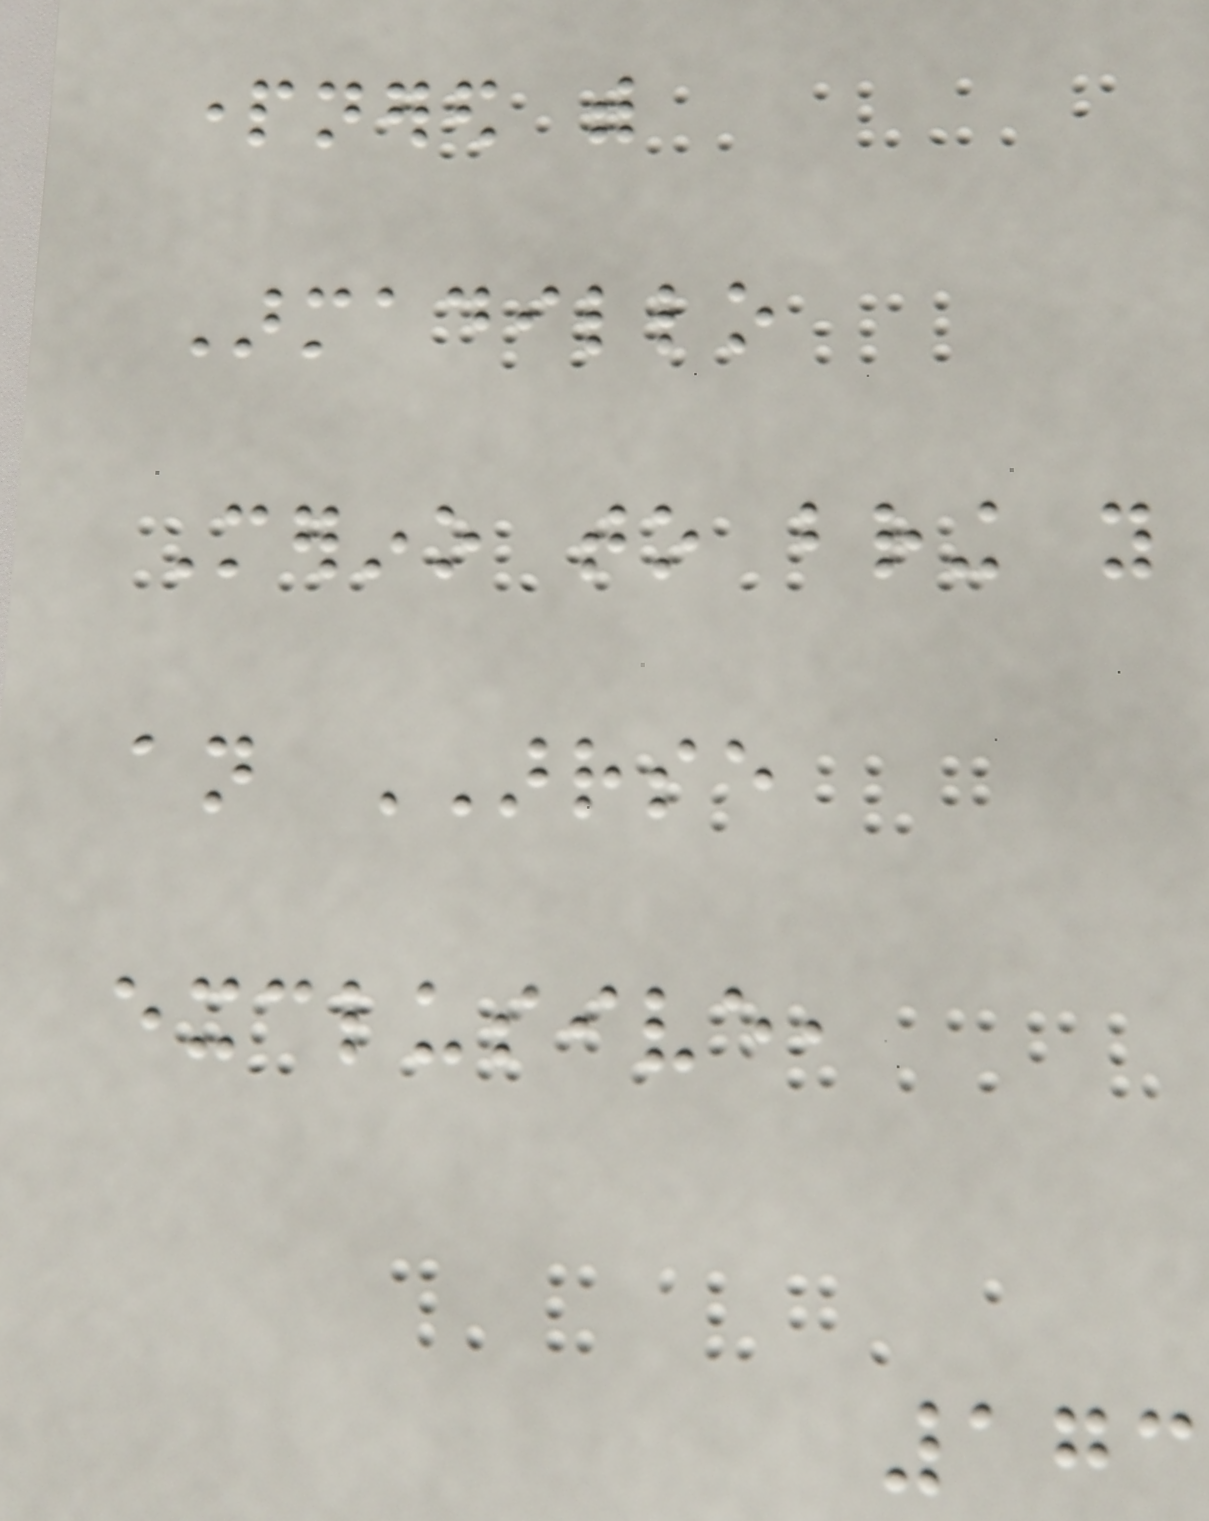partnered with
Armadillo
Merino to bring you
an ARRSE
exclusive,
173
